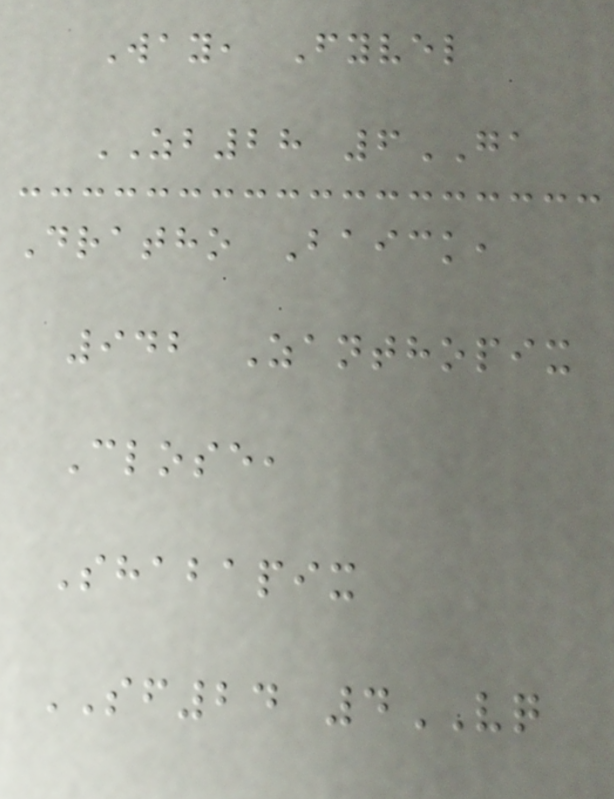Way, Fyvel
ZB28 6GA
Dratho Baick,
942 Zanthopix
Close,
Shabapix
SF24 4VQ
